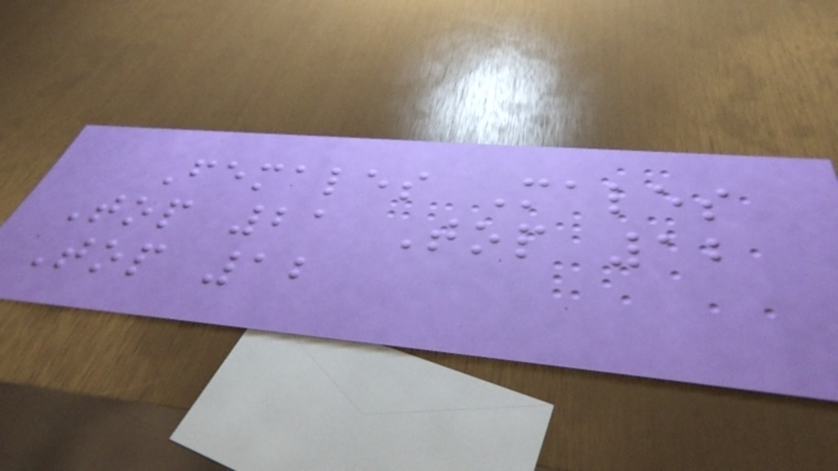Females Males
Top 21 Top 12
Top 12
